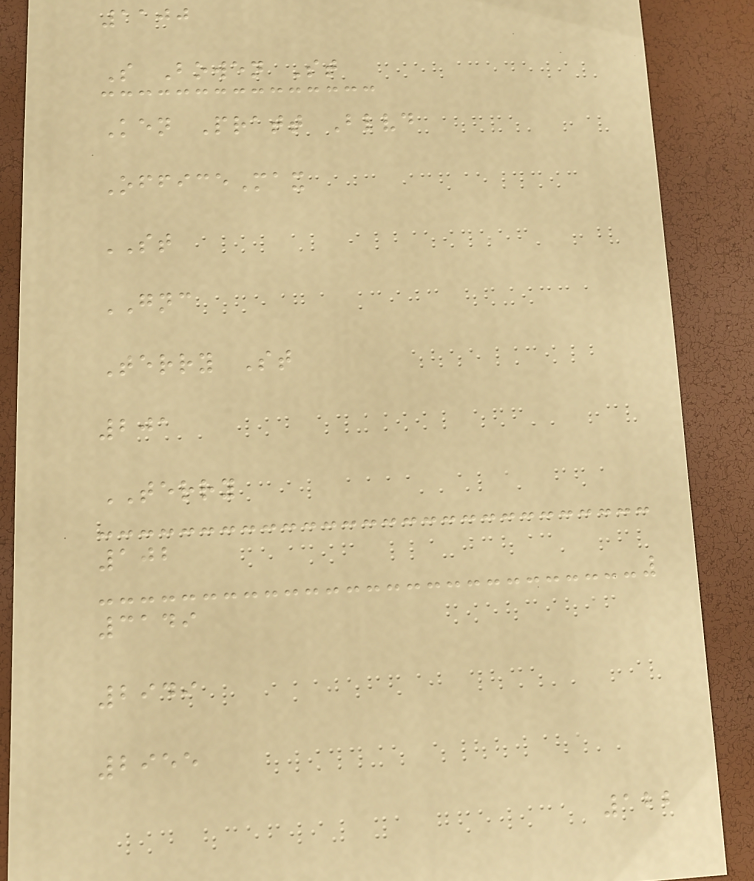1100
S Bowen St
Ken Pratt Blvd
OfficeMax
ST
GNC
Terry St
201
TERRY
102
3149
2949
2955
122
